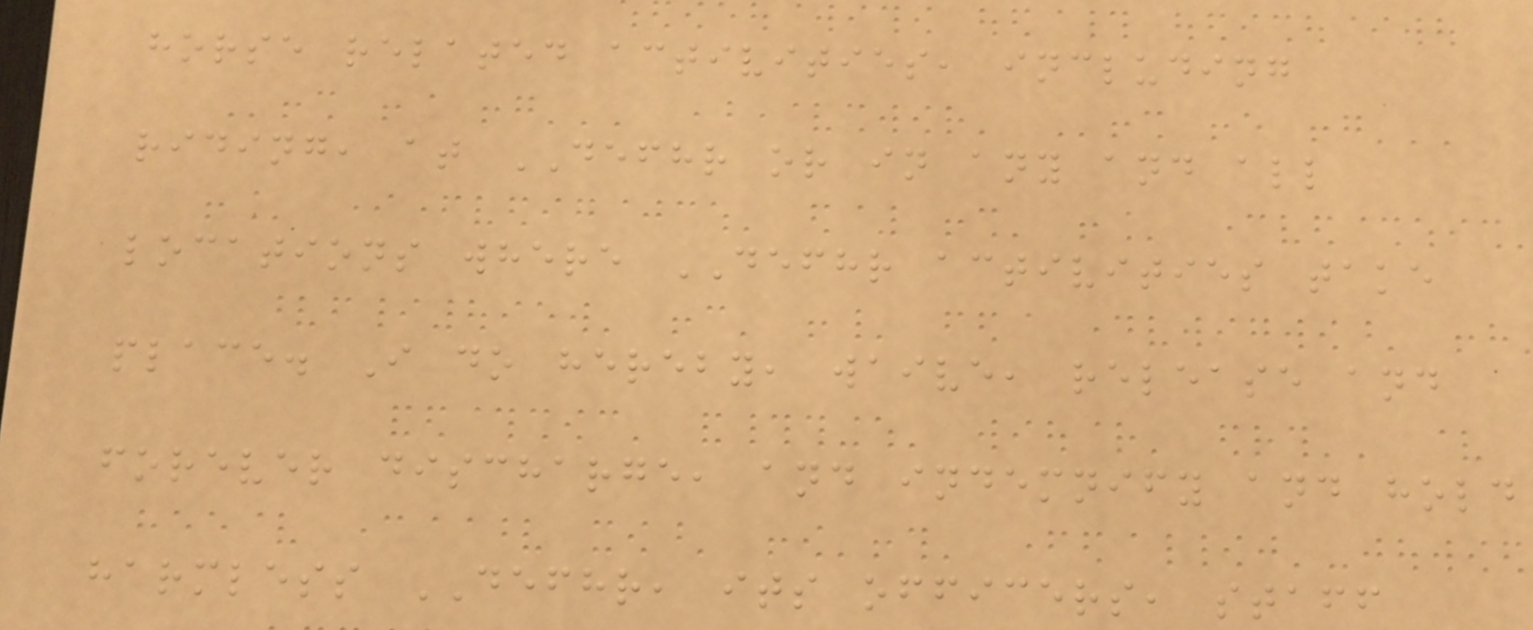horse related activities, including
riding, at DEFHR or in any and all
locations where DEFHR activities take
place. I do hereby, waive, release and
forever discharge, and indemnify and hold
harmless DEFHR, its officers, staff
